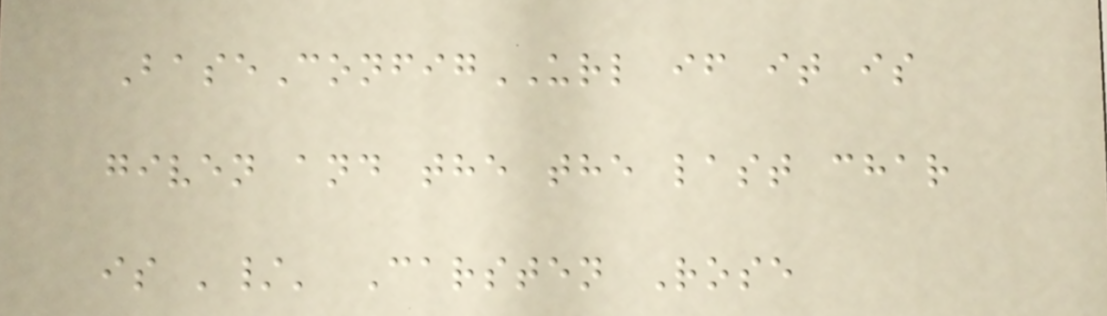BaseConfigURL if it is
given and the the last char
is '/' Carsten Rose
